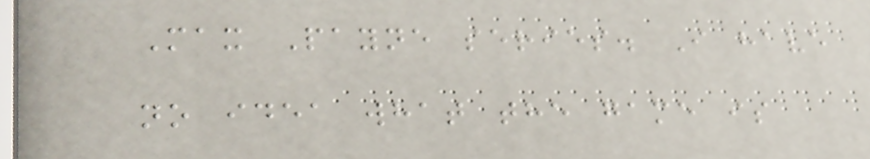Max Payne series. I have
no idea what the game is
